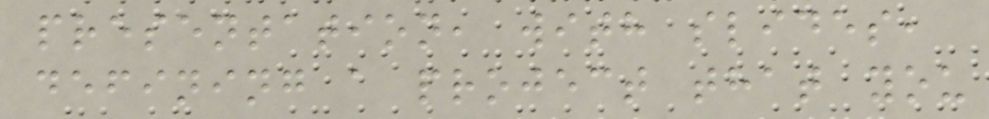presentation, with slides,
defining a project that you
